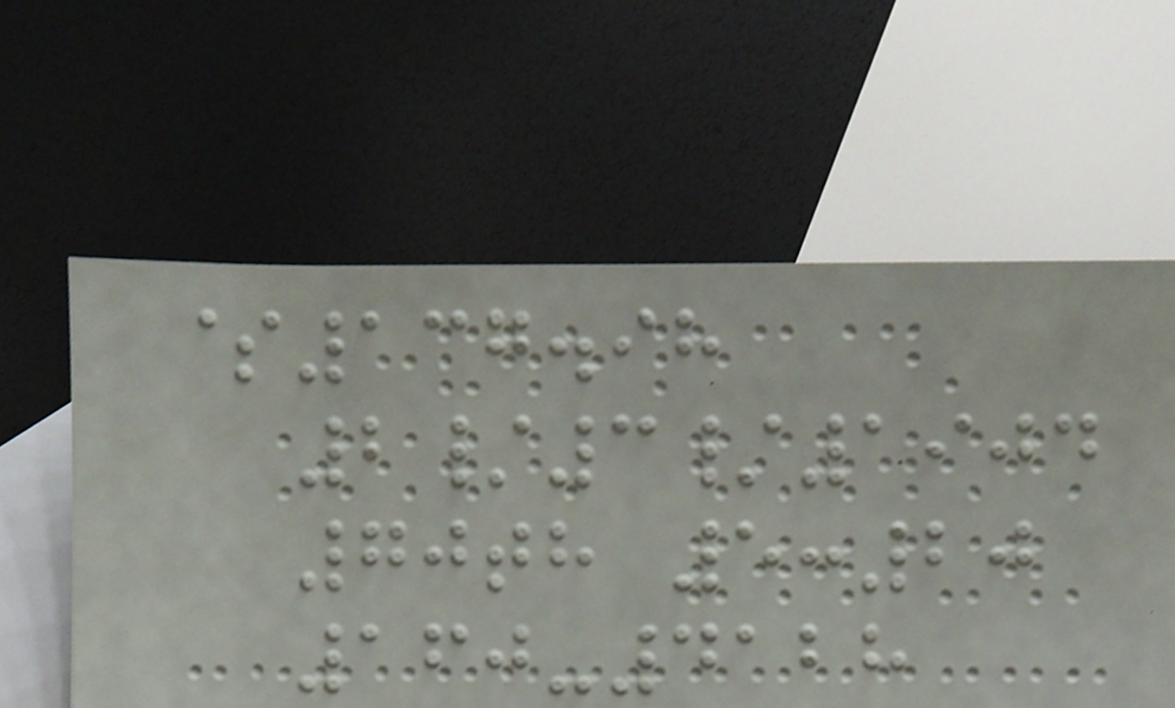$137.98
2/3/1904
70th 5:20
160-4128
